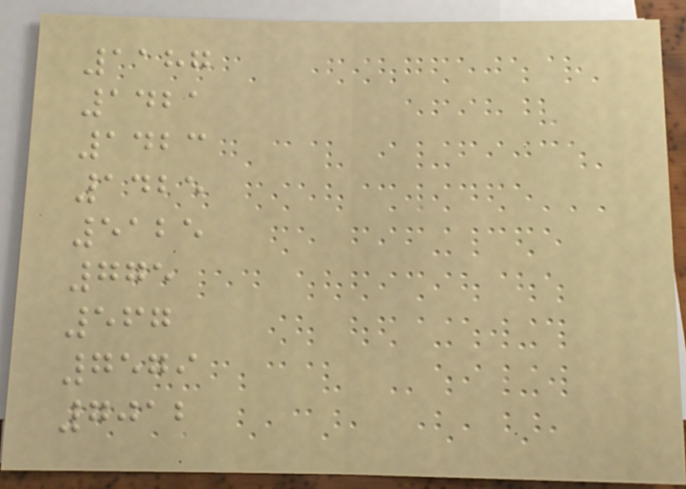1187
1421
1423
1425
5125
775
567
7579
7012
